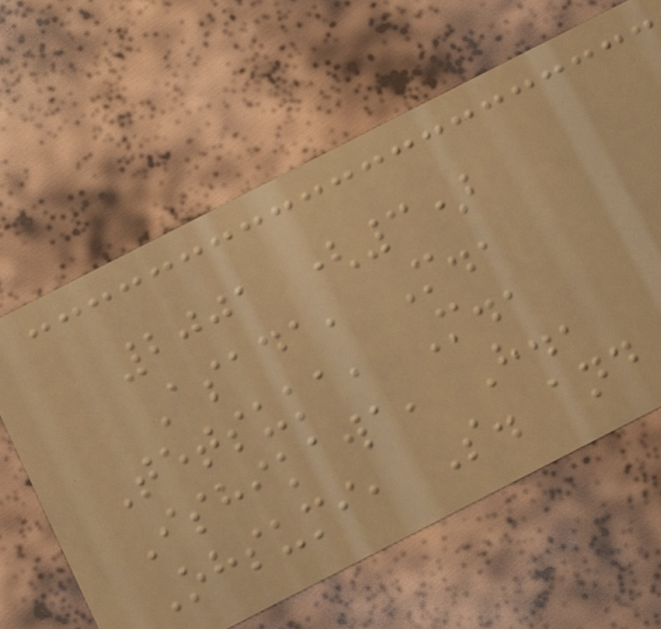2001 (3)
Asada, M.,
Tetsuka, M.,
Ishikawa, H.,
Ohsumi, S. and
